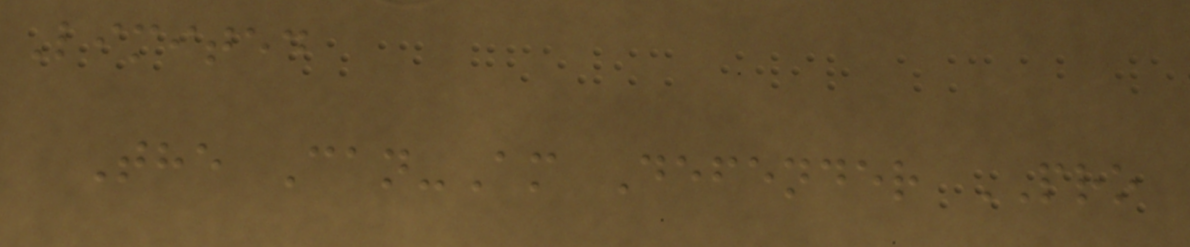Limited
The Can-Am Defender PRO
